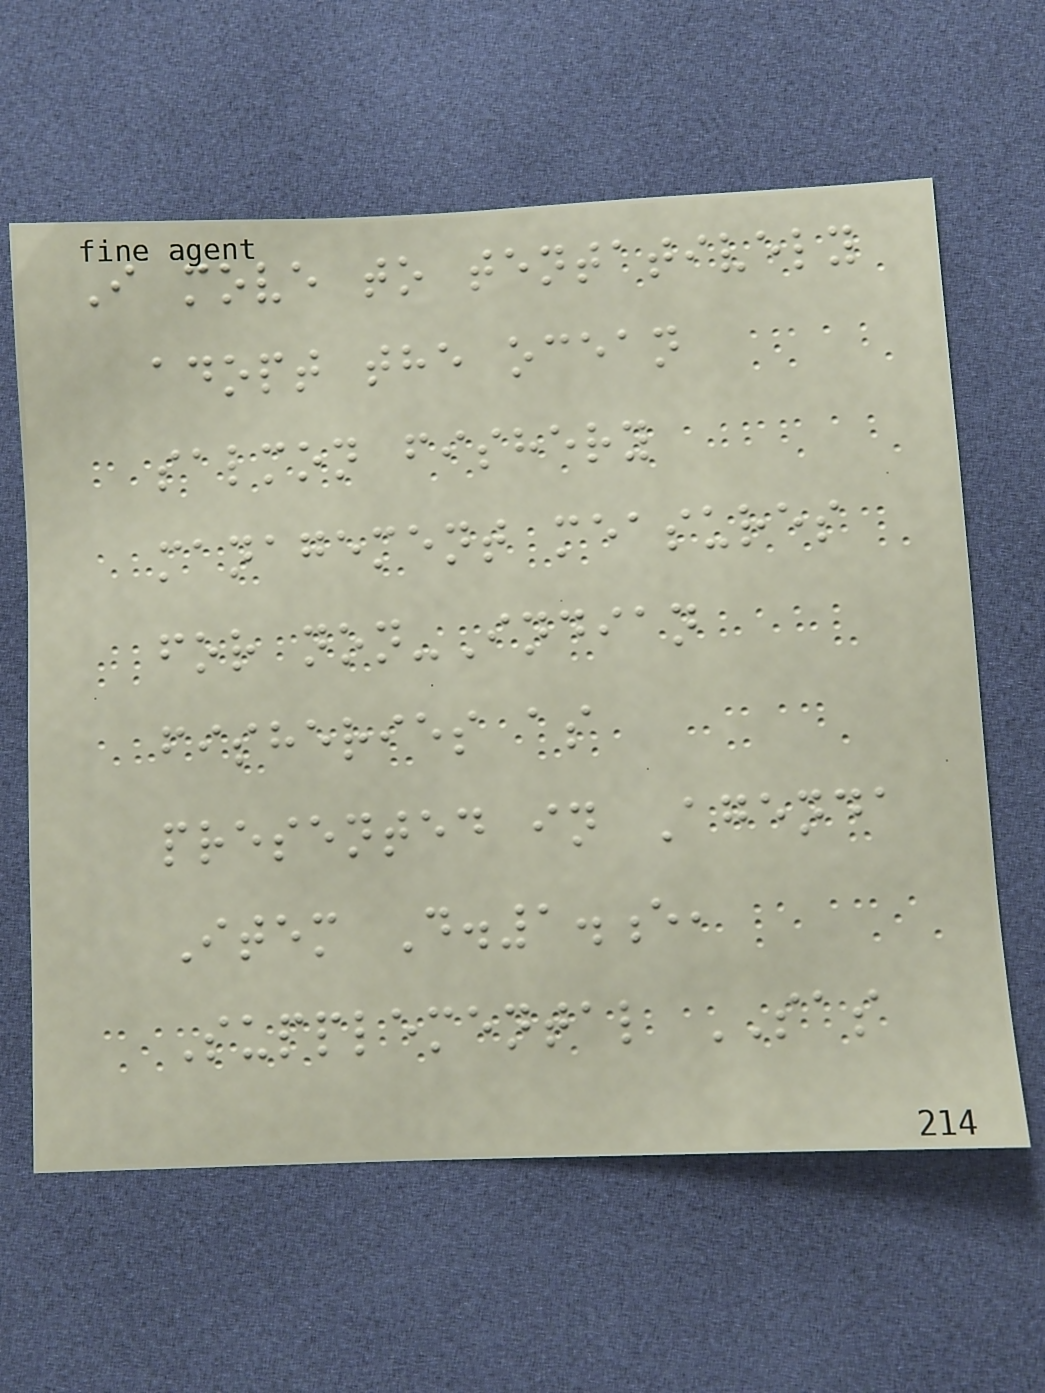I move to tentatively
adopt the ocean
salmon fishery
management measures
for non-Indian
fisheries as
presented in Agenda
Item D.1.e,
Supplemental SAS
